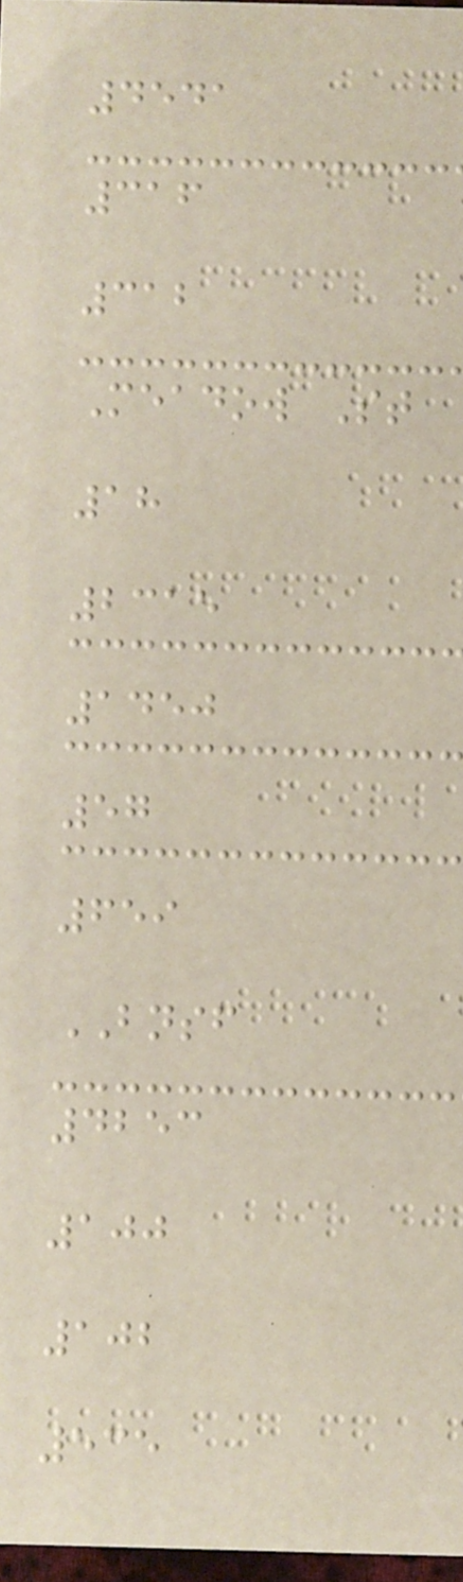4541
316
312
Meadow St
18
2315
1450
57
659
BNSF
4253
100
102
535
